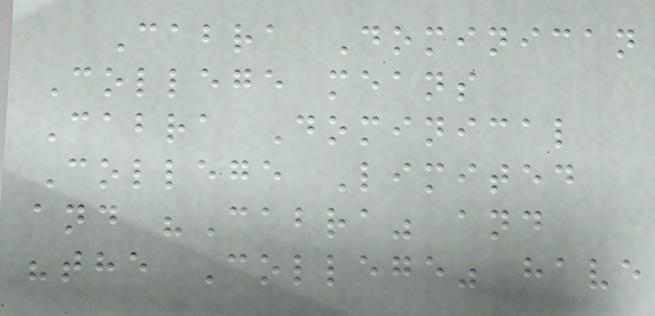Cabra Dominican
College means
Cabra Dominical
College Limited
and "Cabra" and
"the College" have
